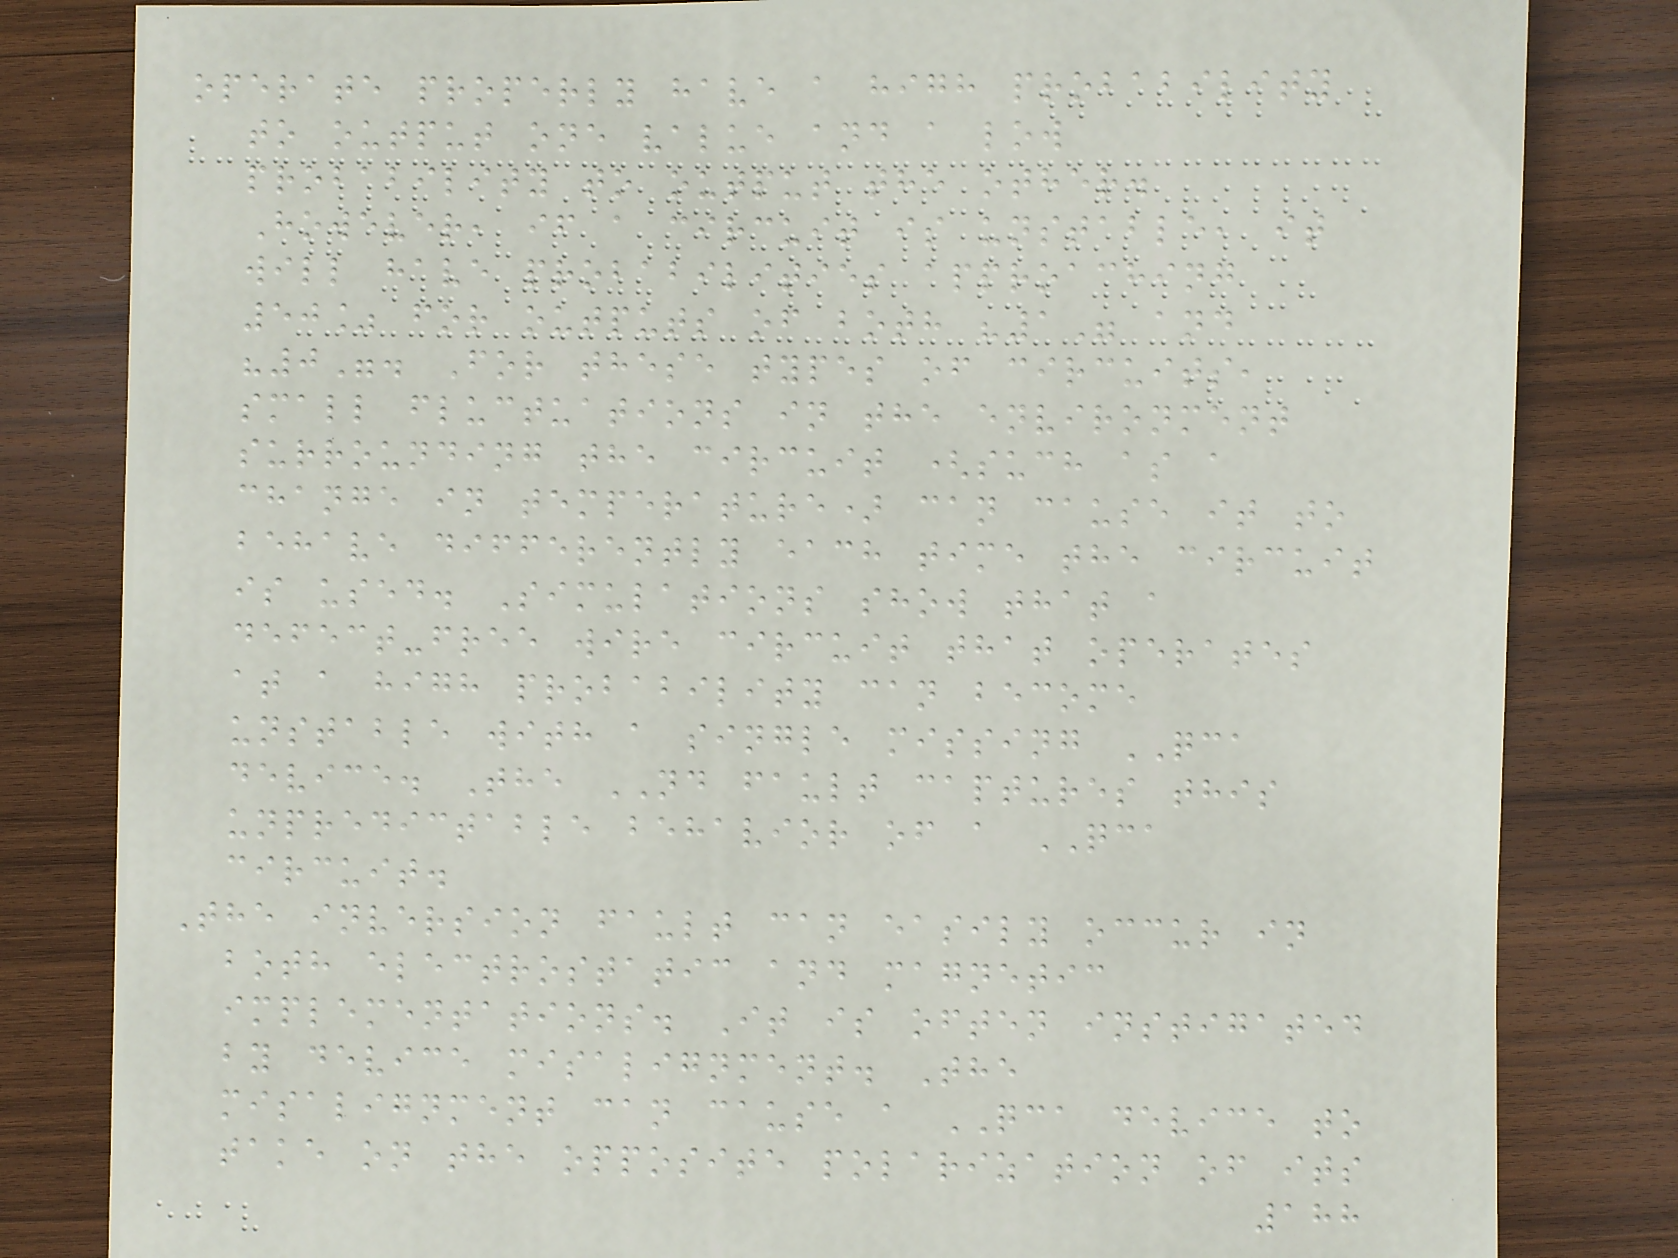operate properly have a high probability
to output one value and a low
probability to output the other.
However, if a circuit is unstable, it
will have probabilities approaching
50% for outputs of both "1" and
"0". For these types of circuits,
small fluctuations in the environment
surrounding the circuit (such as a
change in temperature) can cause it to
behave differently each time the circuit
is used. Simulations show that a
defect-free wire circuit that operates
at a high probability can become
unstable with a single missing QCA
device. The ND fault captures this
unpredictable behavior of a QCA
circuit.
The inversion fault can easily occur in
both electrostatic and magnetic
implementations. It is often instigated
by device misalignment. The
misalignment can cause a QCA device to
take on the opposite polarization of its
188
